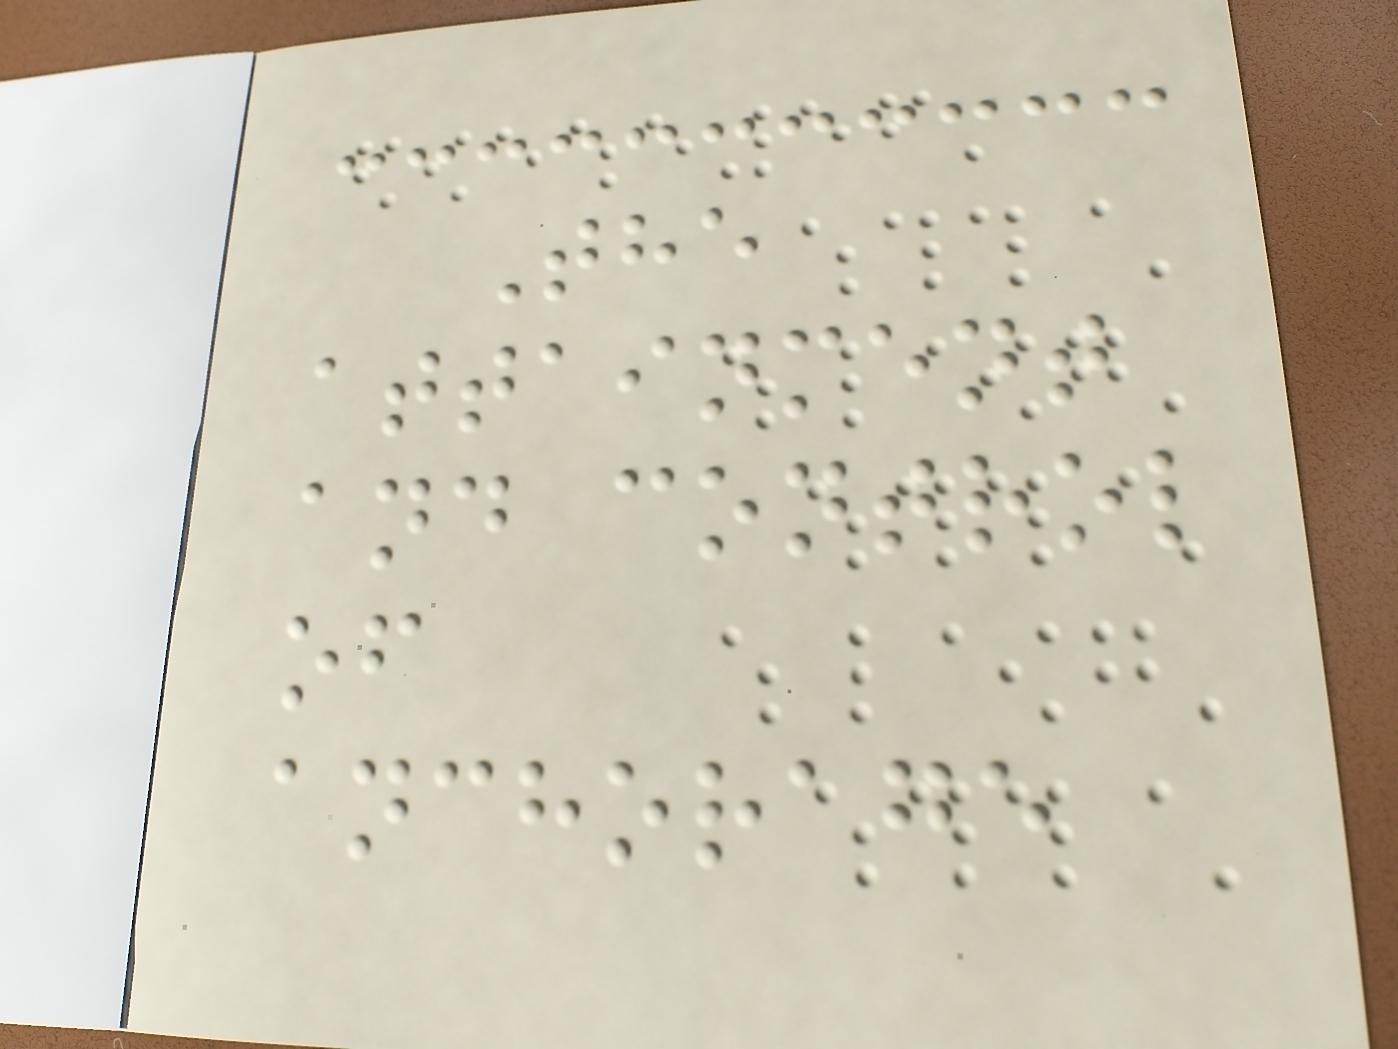The
attainment
and control
of
anchorage
